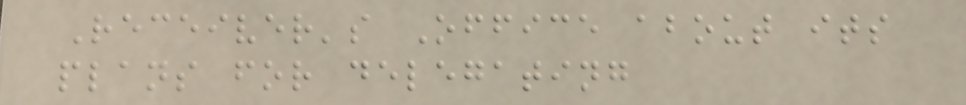Receiver's Office about its
plans for delegating
